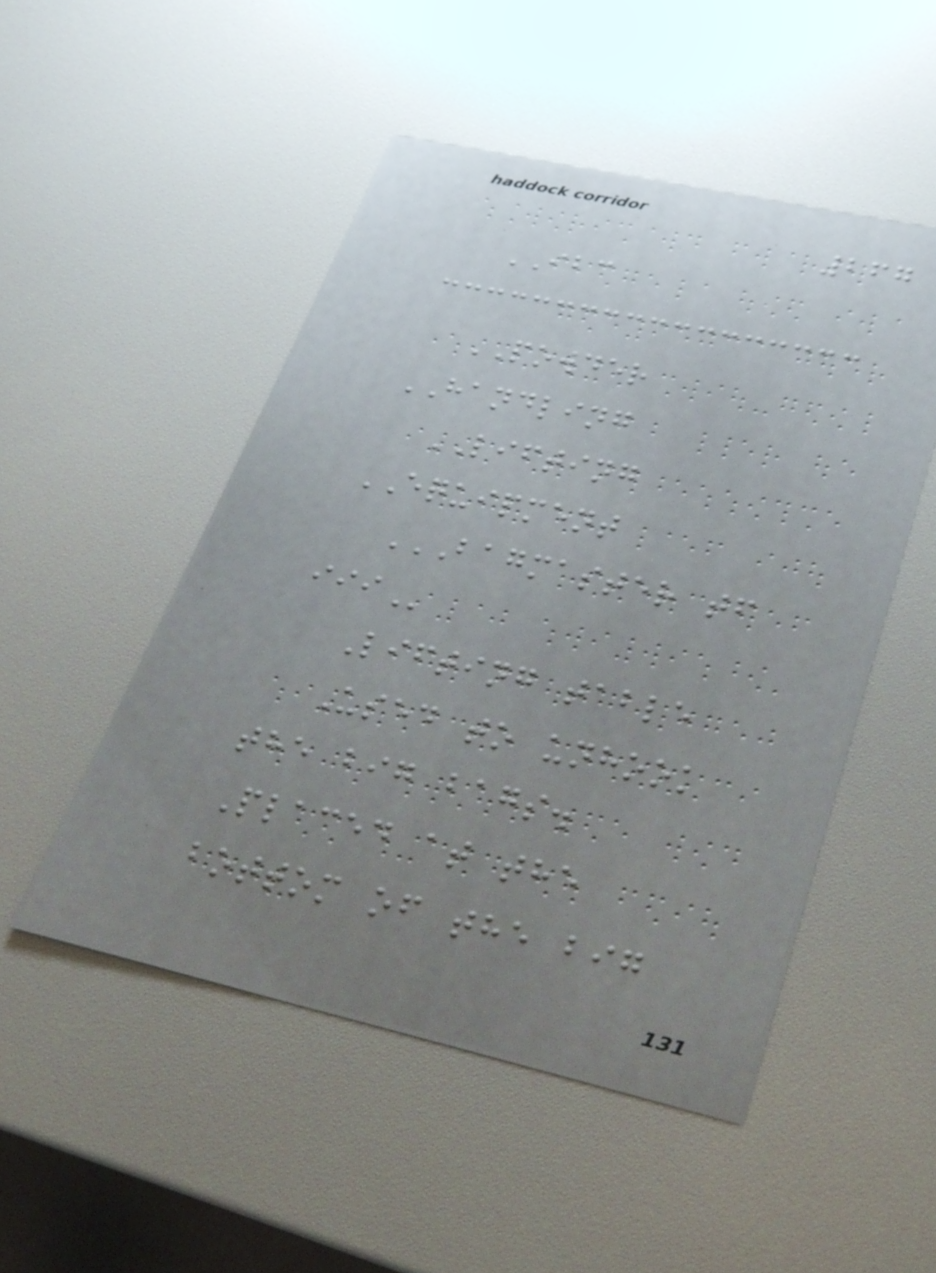267
IBC
POWDER
HANDLING
LIFTING
EQUIPMENT
BAGMASTER TF
III
Lifting table
Used to unhook
the big bags.
Placed at the
bottom of the big
